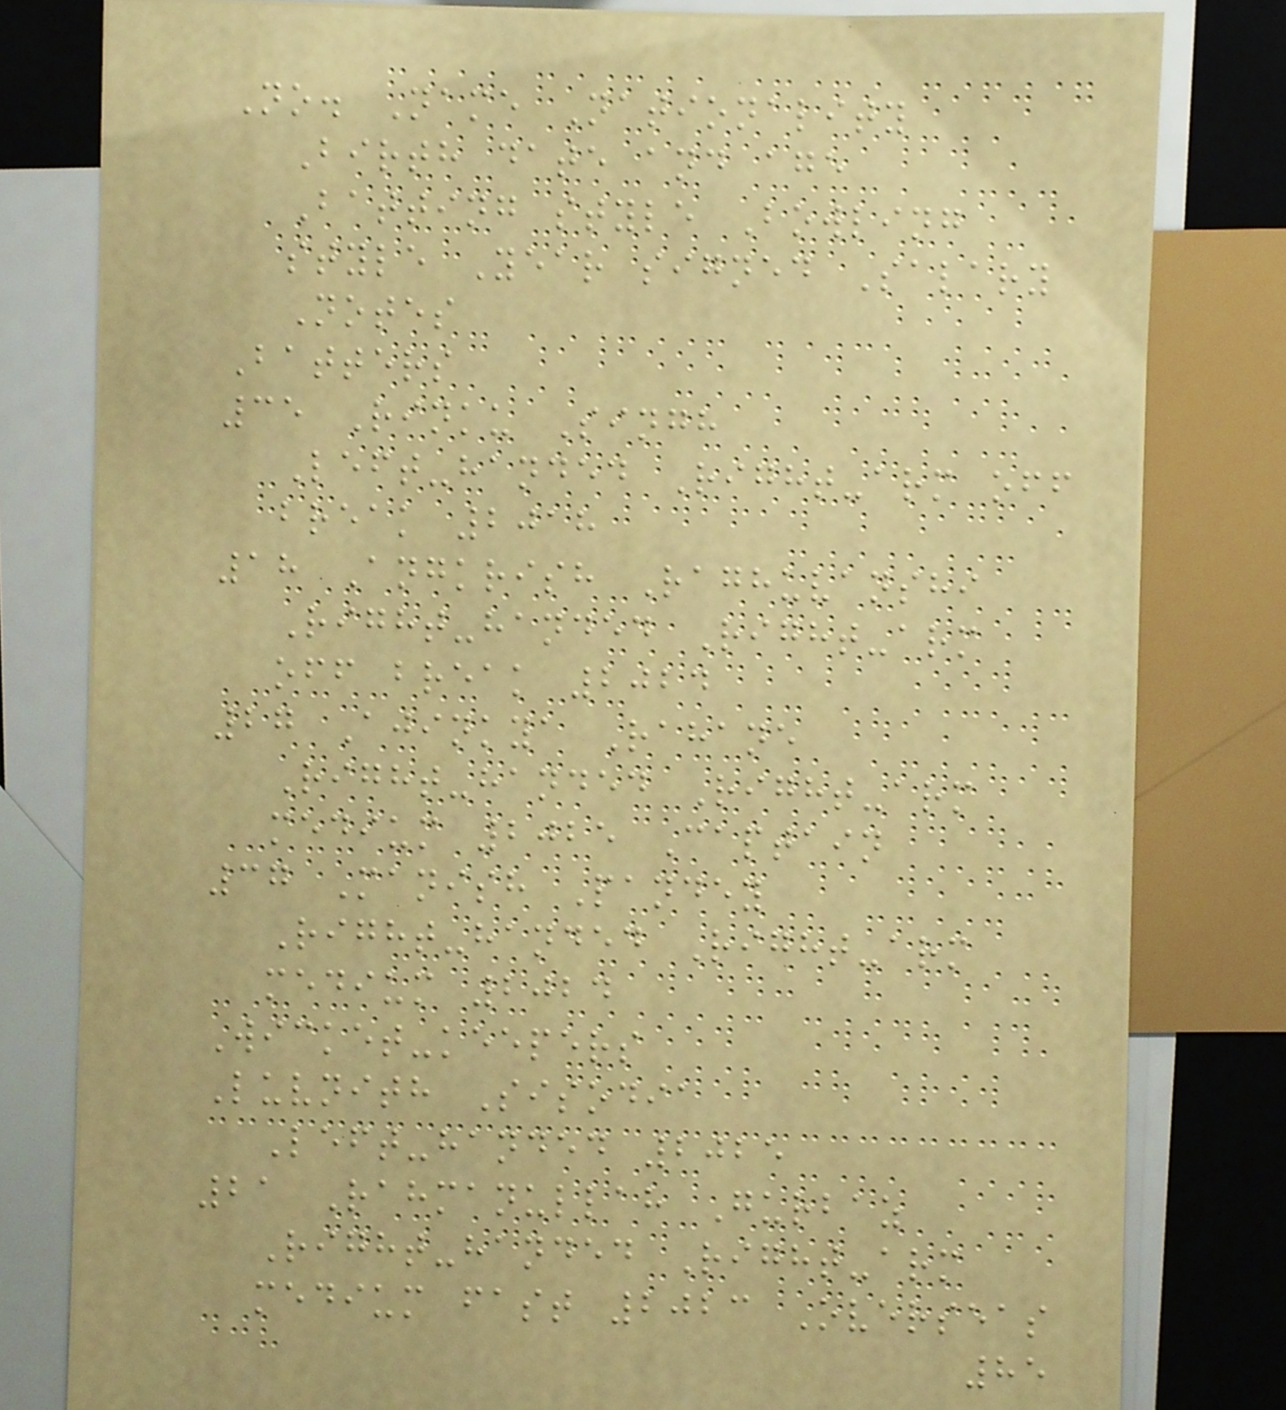No. Name Nationality
Birth date and age
Batting style Bowling
style Year signed Salary
Notes
Batters
35 Rinku Singh
Left-handed Right-arm off
break 2018
18 Angkrish Raghuvanshi
Right-handed Right-arm
off break 2024
27 Ajinkya Rahane
Right-handed Right-arm
medium 2025 Captain
37 Manish Pandey
Right-handed Right-arm
medium 2024
Wicket-keepers
Luvnith Sisodia
Left-handed 2025
21 Rahmanullah Gurbaz
Right-handed Right-arm
medium fast 2023 Overseas
85
